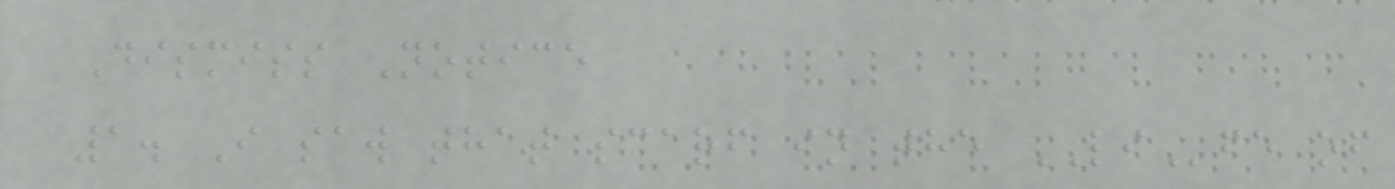Dismiss Notice
1. I saw that scarf in the LIfe of
